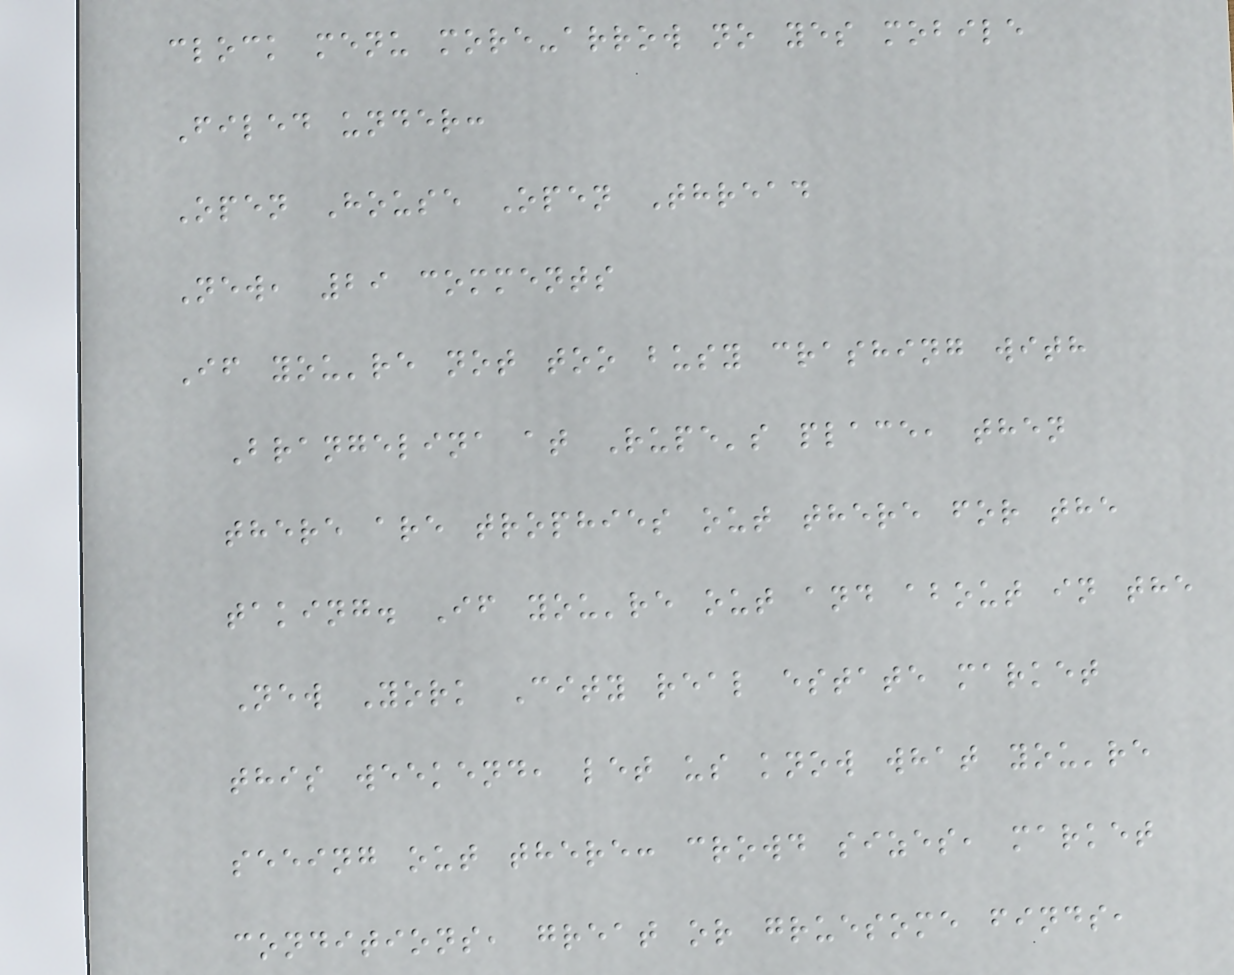clock menu more-arrow no yes mobile
Filed under:
Open House Open Thread
New, 29 comments
If you're not too busy crashing with
Brangelina at Rupe's place, then
there are trophies out there for the
taking. If you're out and about in the
New York City real estate market
this weekend, let us know what you're
seeing out there: crowd sizes, market
conditions, great or gruesome finds,
